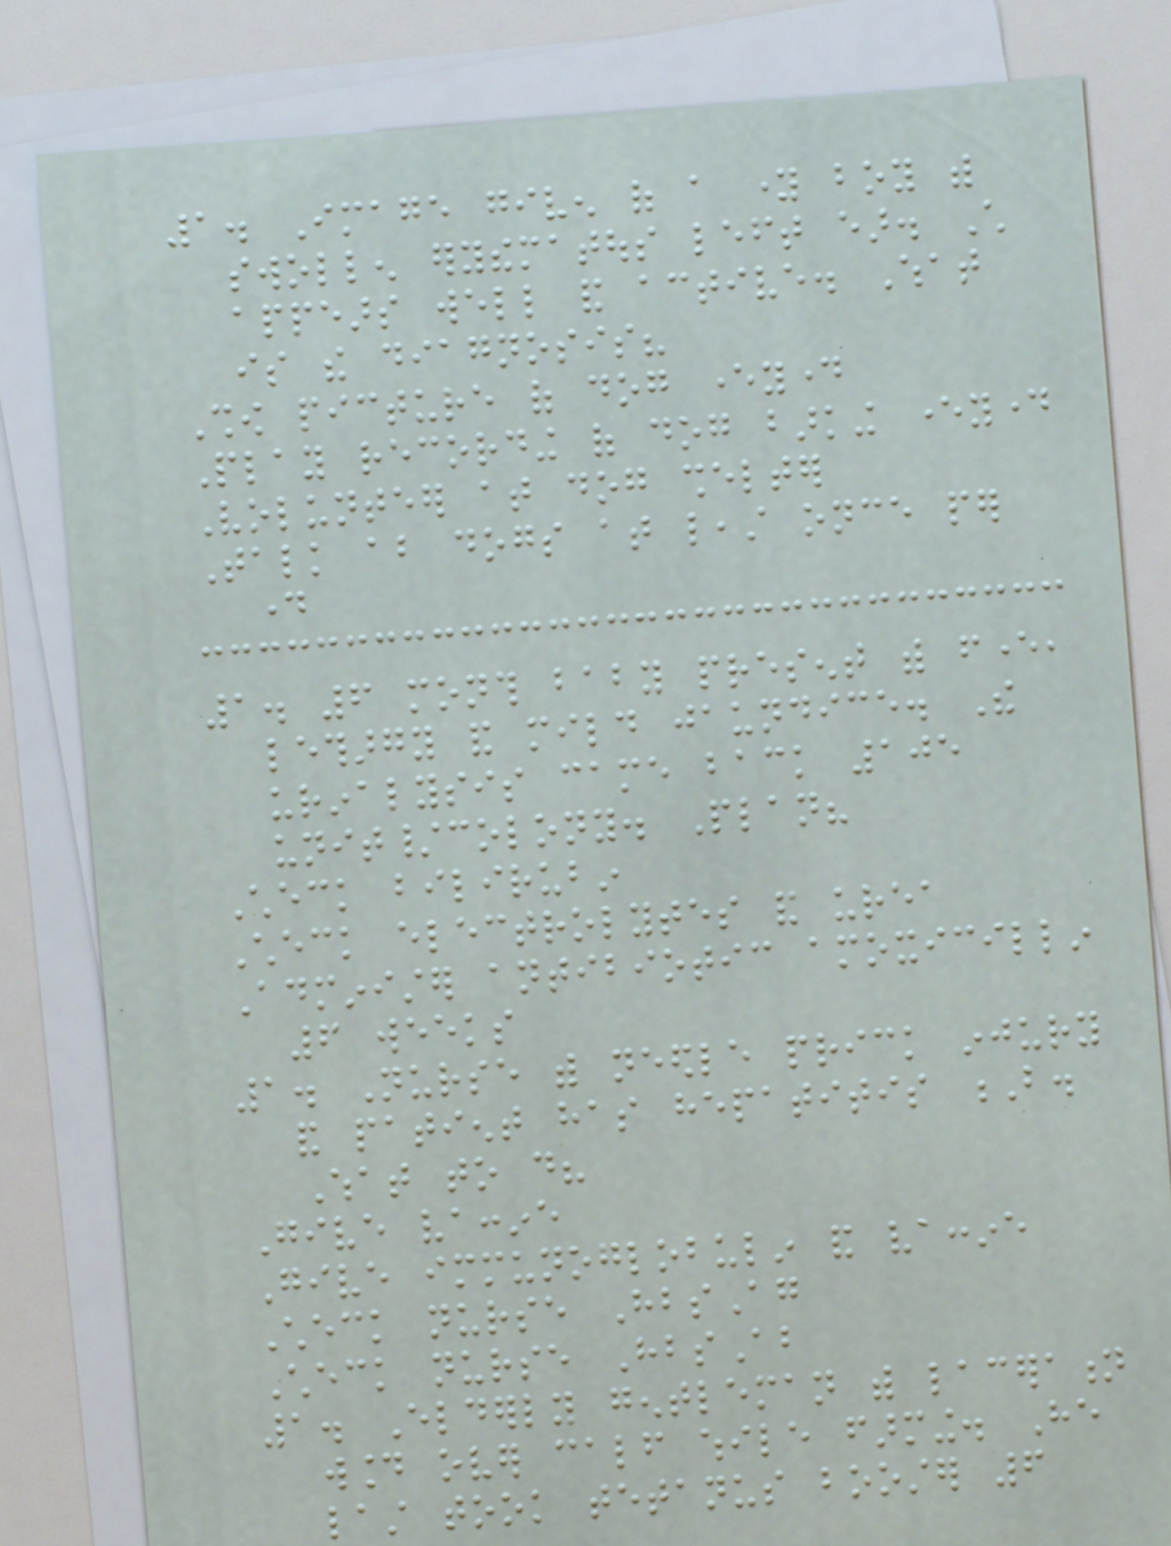1. Image given of a young boy with
swollen erythematous left ear. Child
appears well and active. What
is the diagnosis?
Show picture of dog everyday
Play recording of dog barking everyday
Volunteer at dog shelter
Talk about dogs at least once per
day
1. 6 month baby present with fever,
lethargy and mild jaundice. The
urinalysis came back 105
unit/colony. Plan?
Check bilirubin
Check electrolytes and urea
Administer antibiotic amoxicillin
6 weeks
1. Nurse with needle prick injury
and patient has hepatitis B.
What to do?
Give vaccine
Give immunoglobulin and vaccine
Check nurse HbsAg
Check nurse HbsAb
1. Elderly gentleman with laceration
wound over calf while farming. He
last took tetanus booster 6
